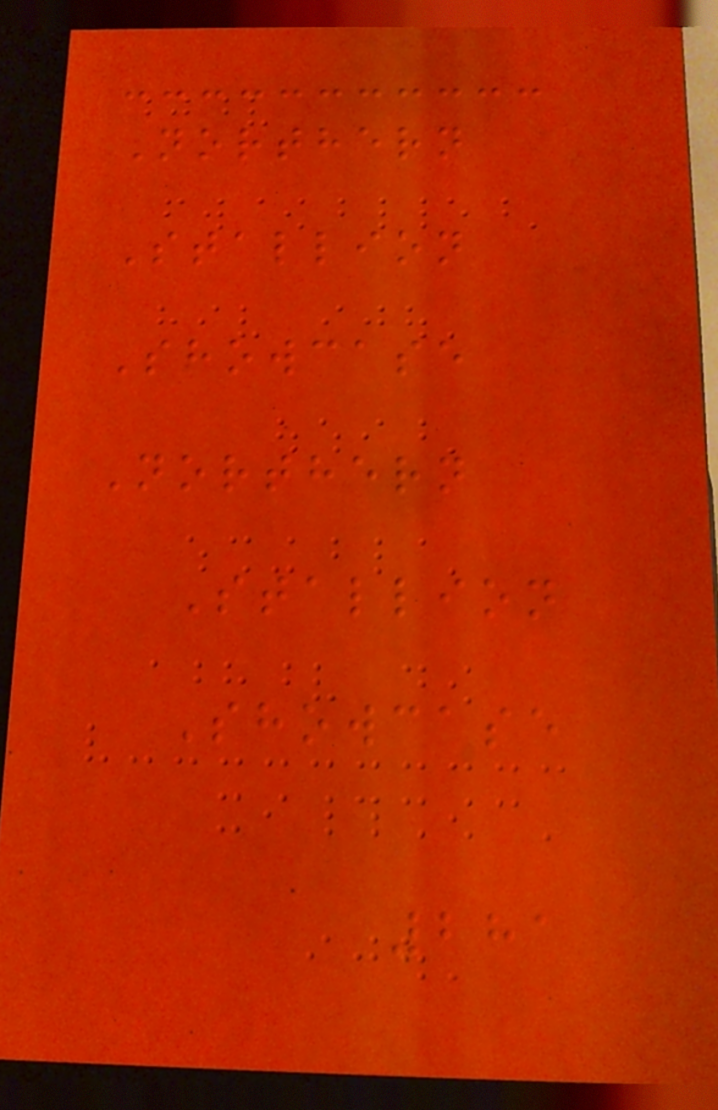Northern
Stallion
Showcase
Northern
Stallion
Showcase
281
